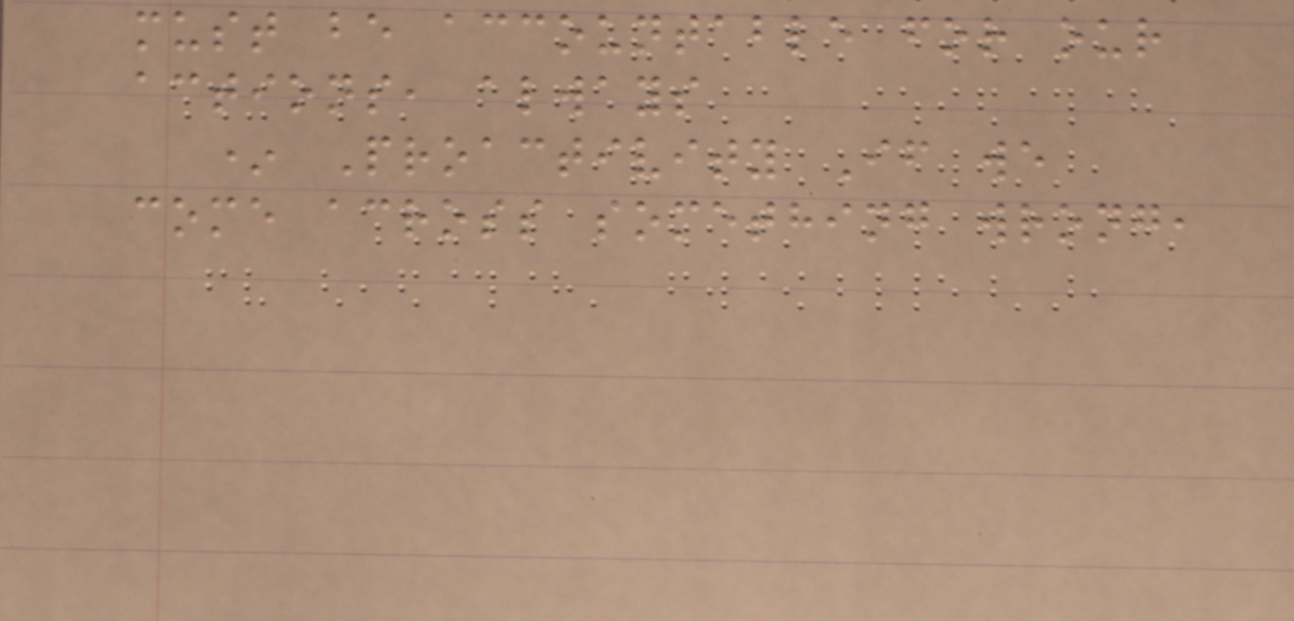must be accountable for our
actions, always
* Proactivity If we
come across something wrong,
